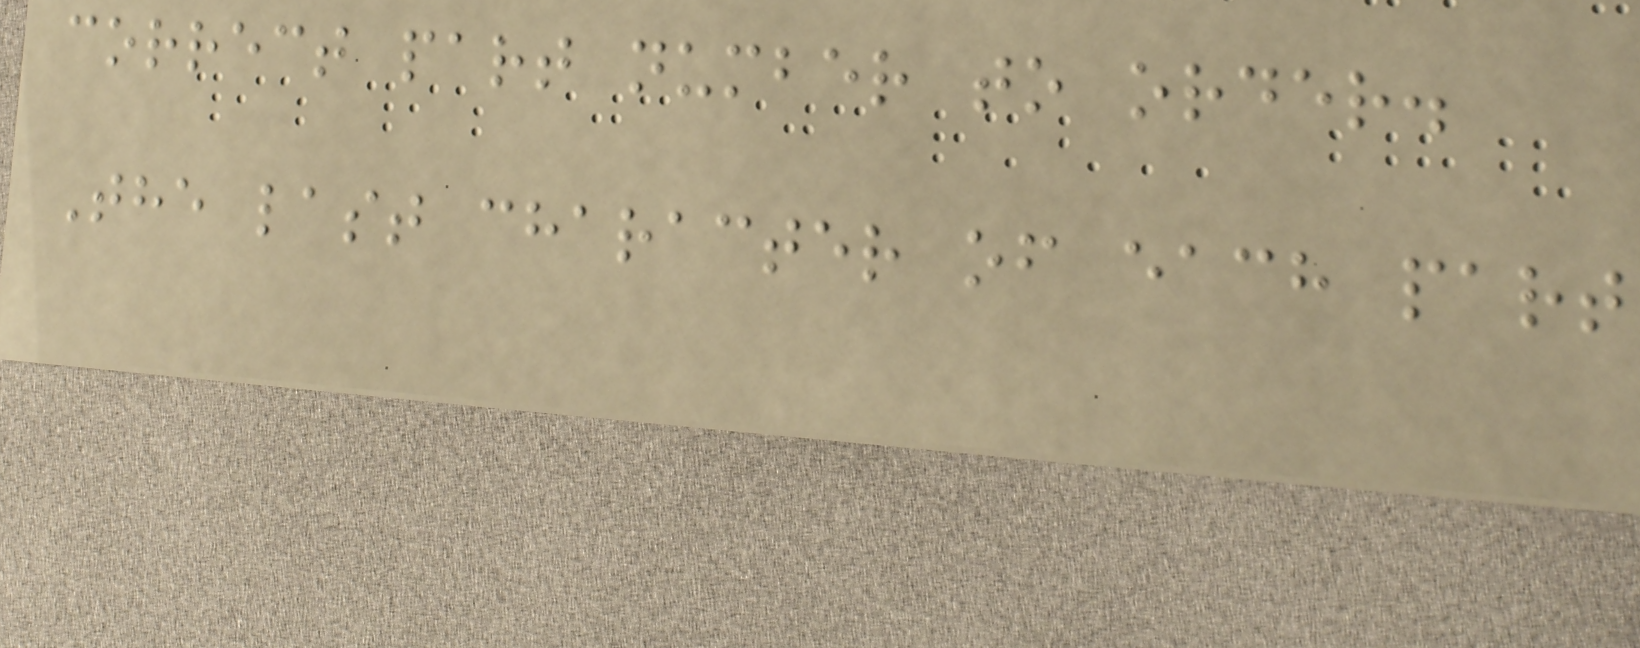correct part number to order.
The last character of each part
